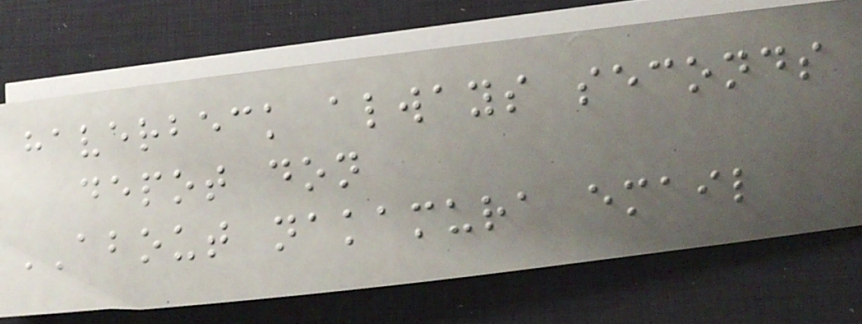haverbeck always seconds
depot don
ABOUT nakamura email
